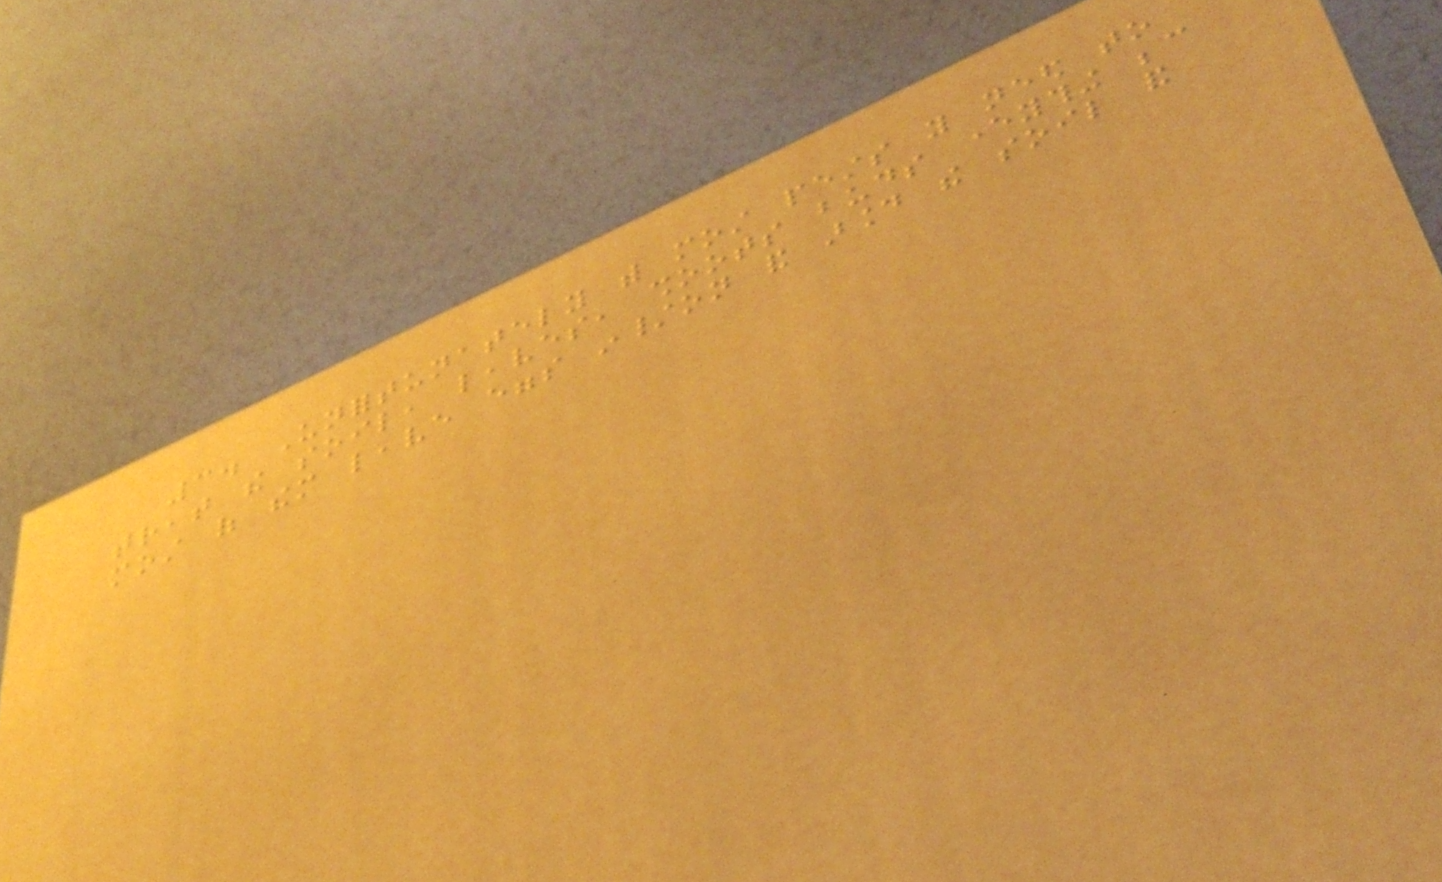3. Unfortunately with most pests you need to
treat the soil, leaves, shoots buds everything because
most of them leave eggs in/on and around the soil and
